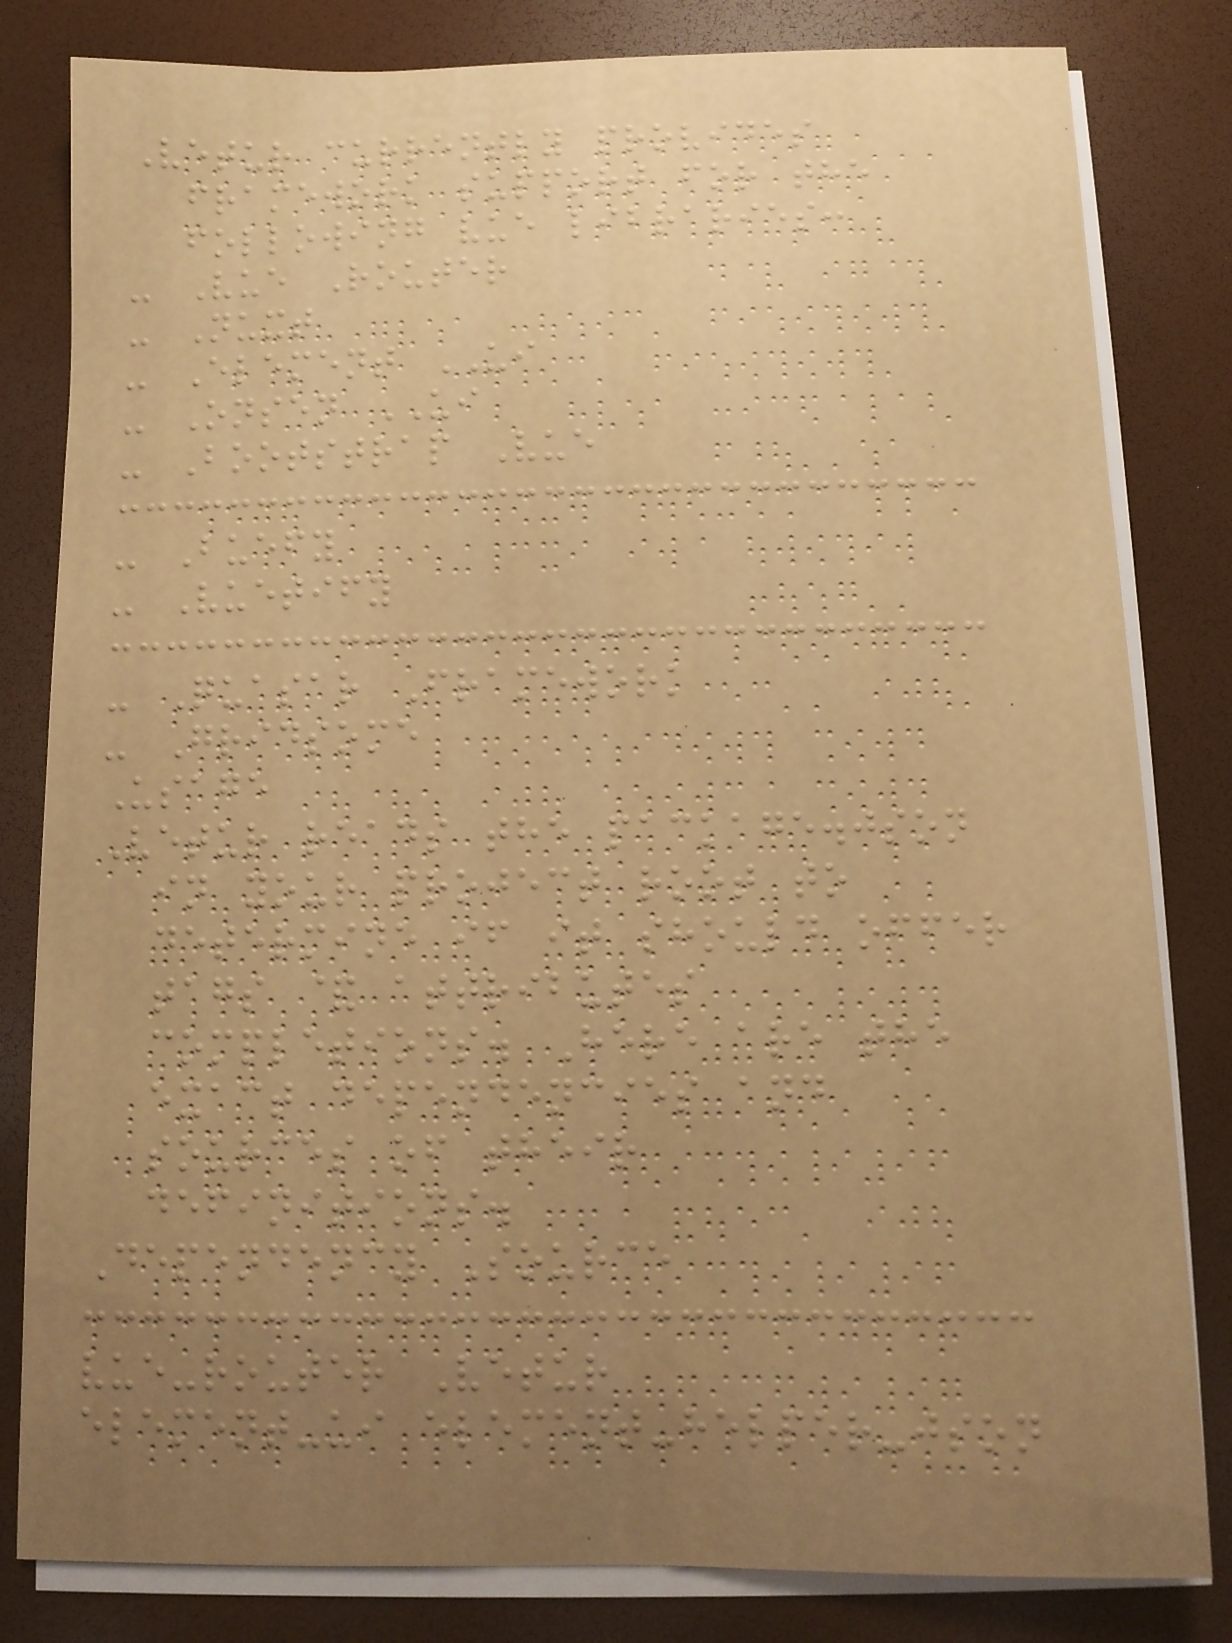Vetur currently provides
framework support for the
following vue libraries:
- Vue Router
- Nuxt
- Element UI
- Onsen UI
- Bootstrap Vue
- Buefy
- Vuetify
- Quasar Framework
- Gridsome
Usage
Vetur reads the package.json
in your project root to
determine if it should offer
tags & attributes
completions. Here are the
exact dependencies and
sources of their
definitions.
Dependency Source
vue-router Vetur
element-ui element-helper-json
